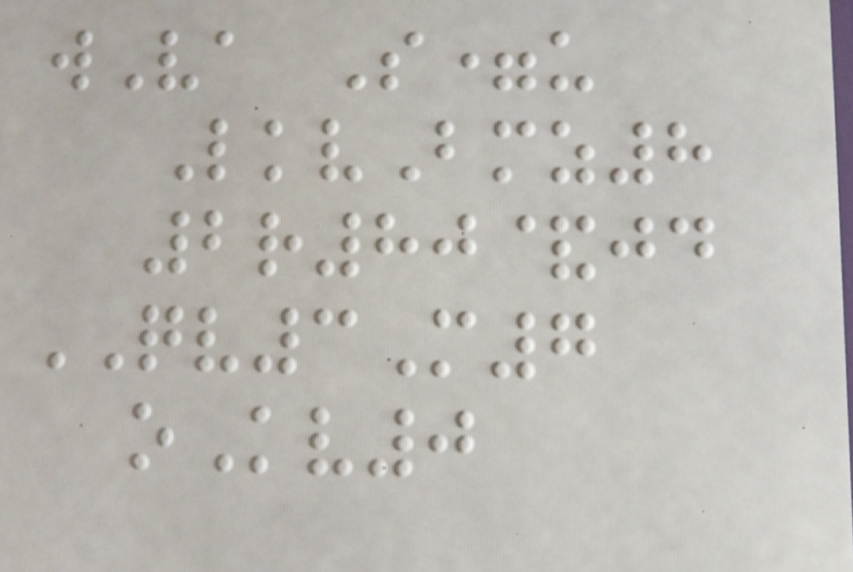wVa S=u
LkvBmz8
2r80&jd
QV3M7
oKv0
